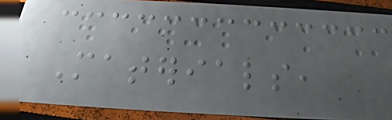Materials,
